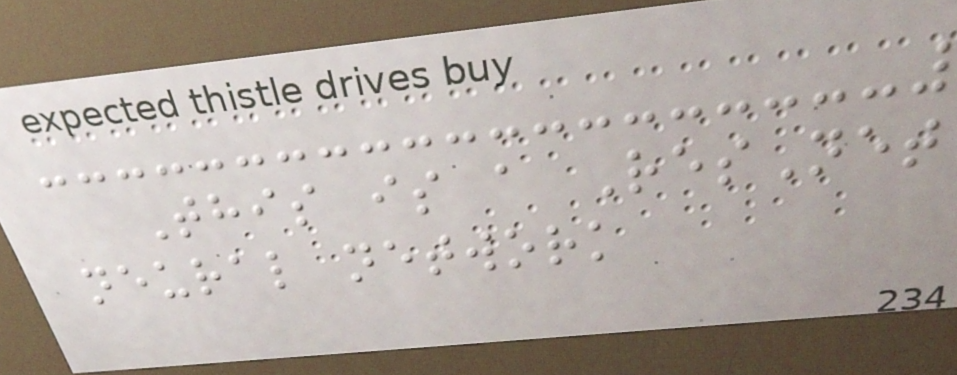This is a ResNet
neural network
